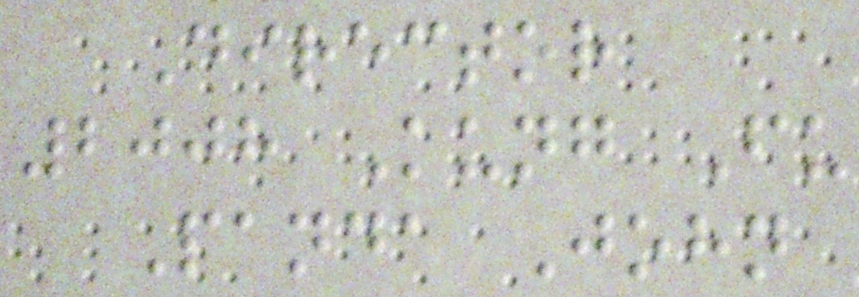Director
2008 Kung Fu
Panda John
